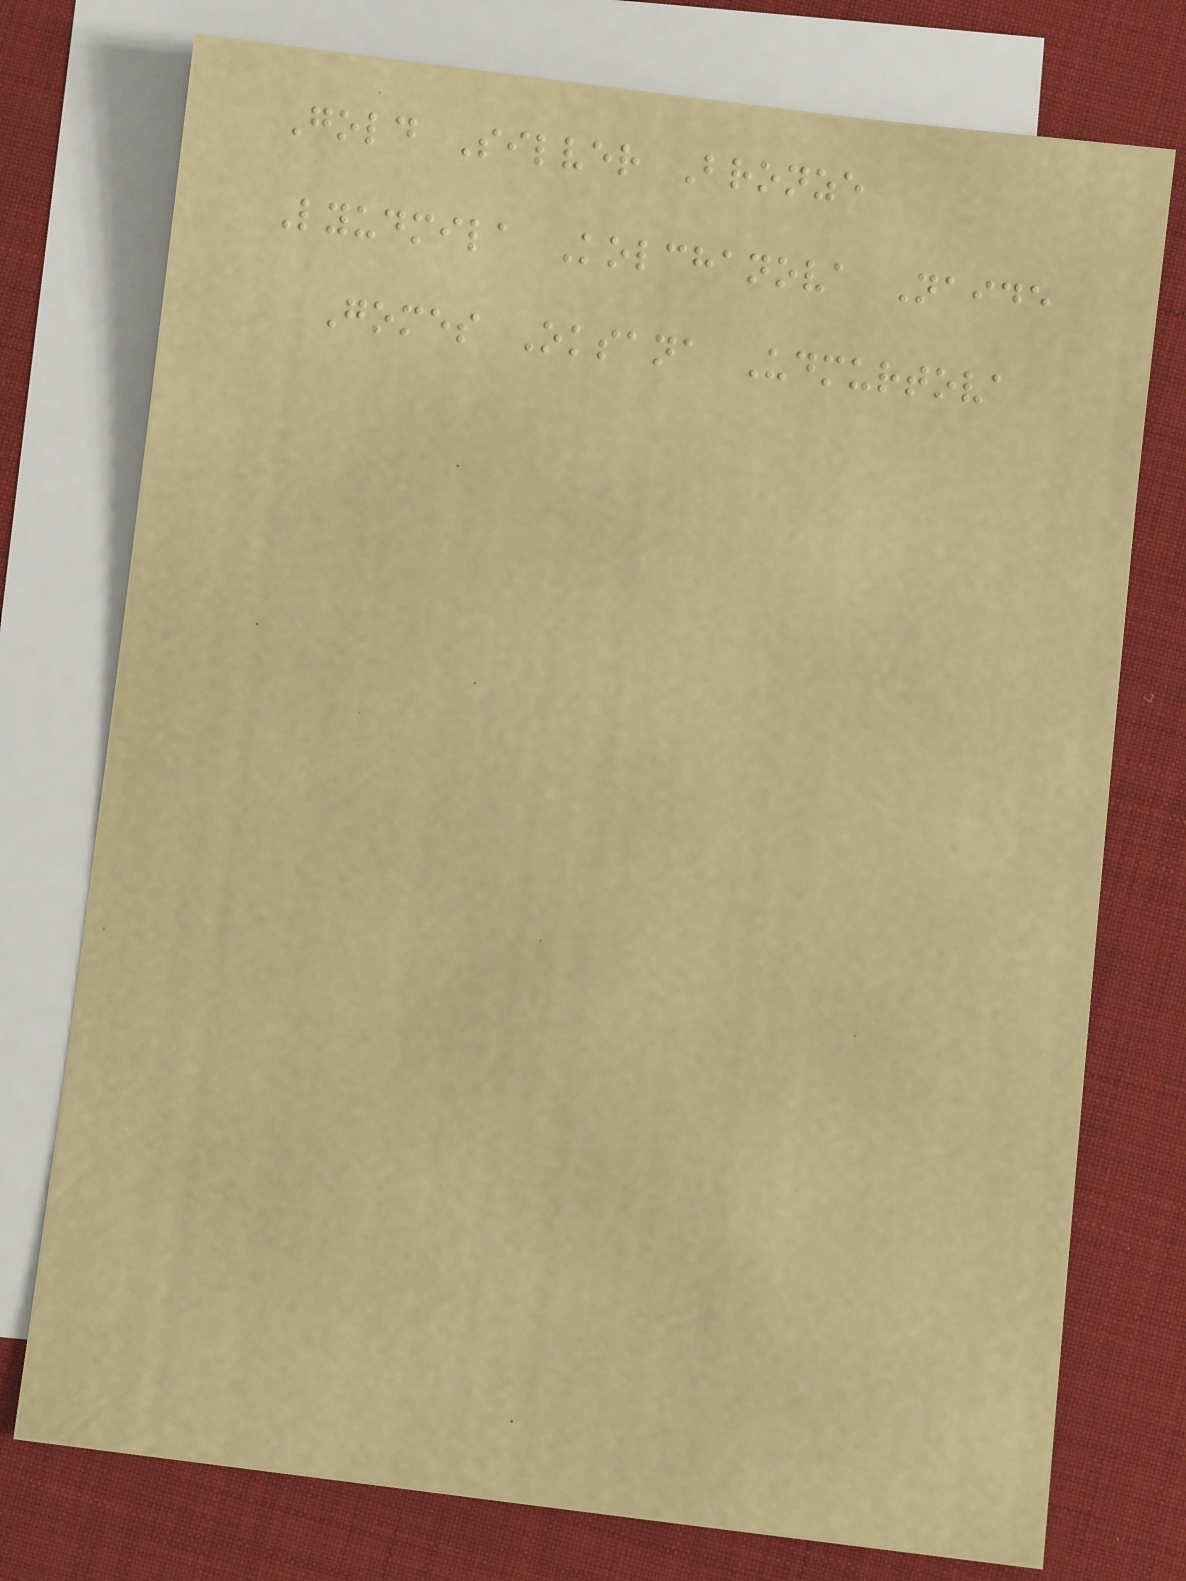Gold Silver Bronze
Lyudmila Kolchanova Naide
Gomes Oksana Udmurtova
